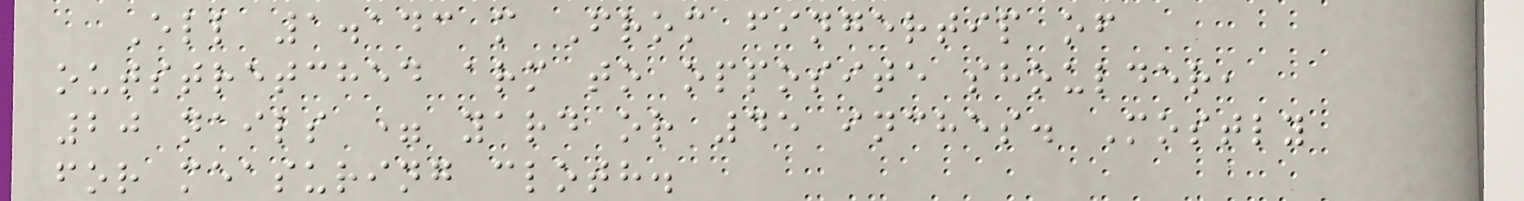Ell 1.143 m From fingertip of
outstretched arm to opposite shoulder,
20 nails = yard or 45 inches. Mostly
for measuring cloth.
